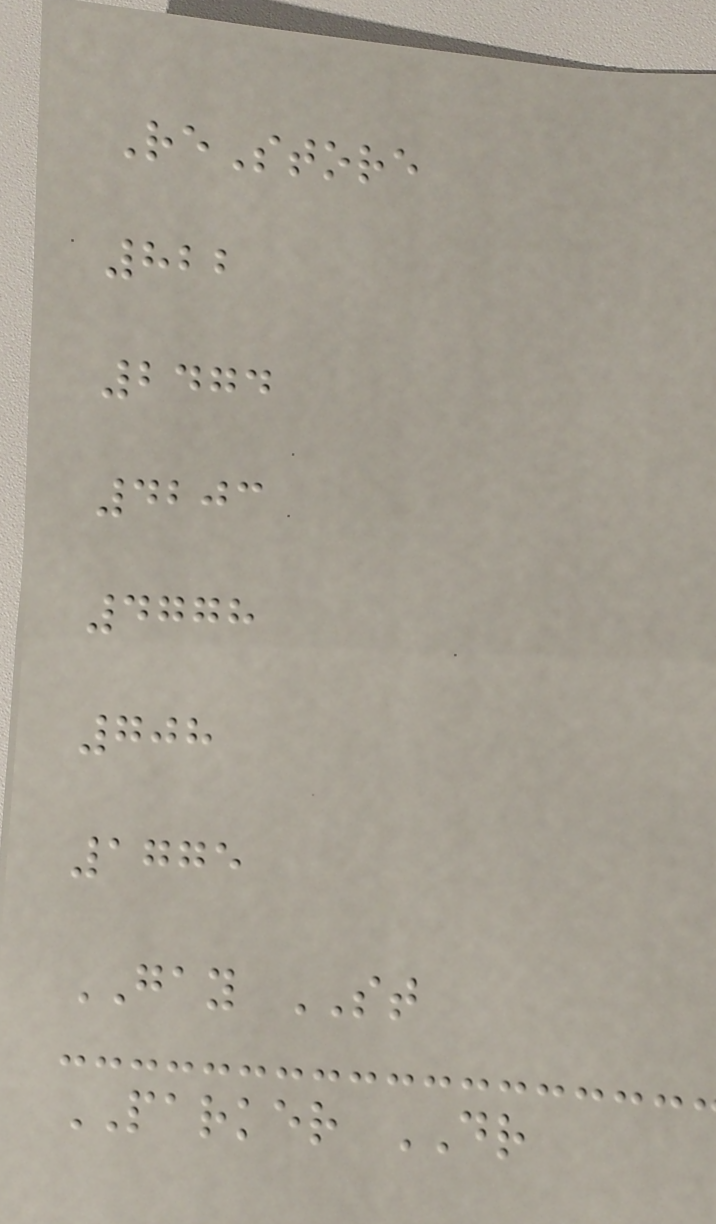ReStore
822
2474
4203
4778
708
1775
GAY ST
PARKER DR
